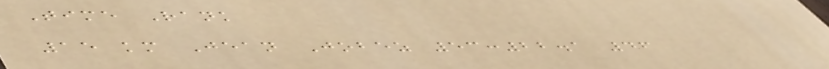Time Rank
15 km Jean Jobez 53:22.1 46
